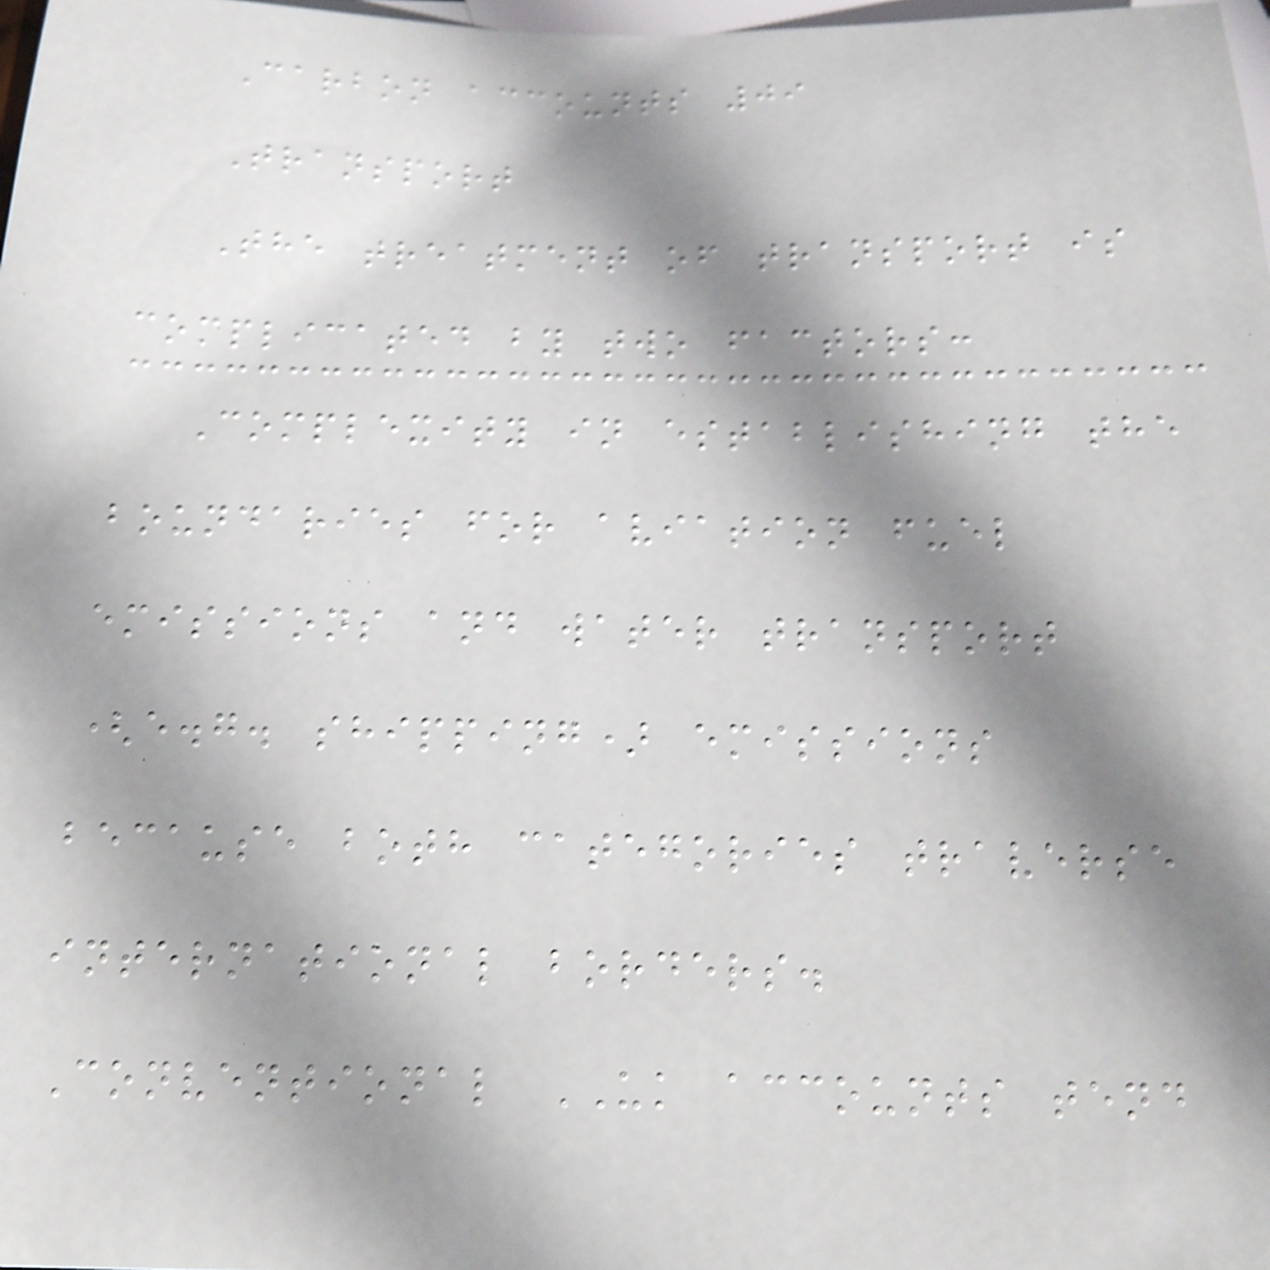Carbon accounts 09
Transport
The treatment of transport is
complicated by two factors:
Complexity in establishing the
boundaries for aviation fuel
emissions and water transport
(e.g. shipping) emissions
because both categories traverse
international borders.
Conventional UK accounts tend
